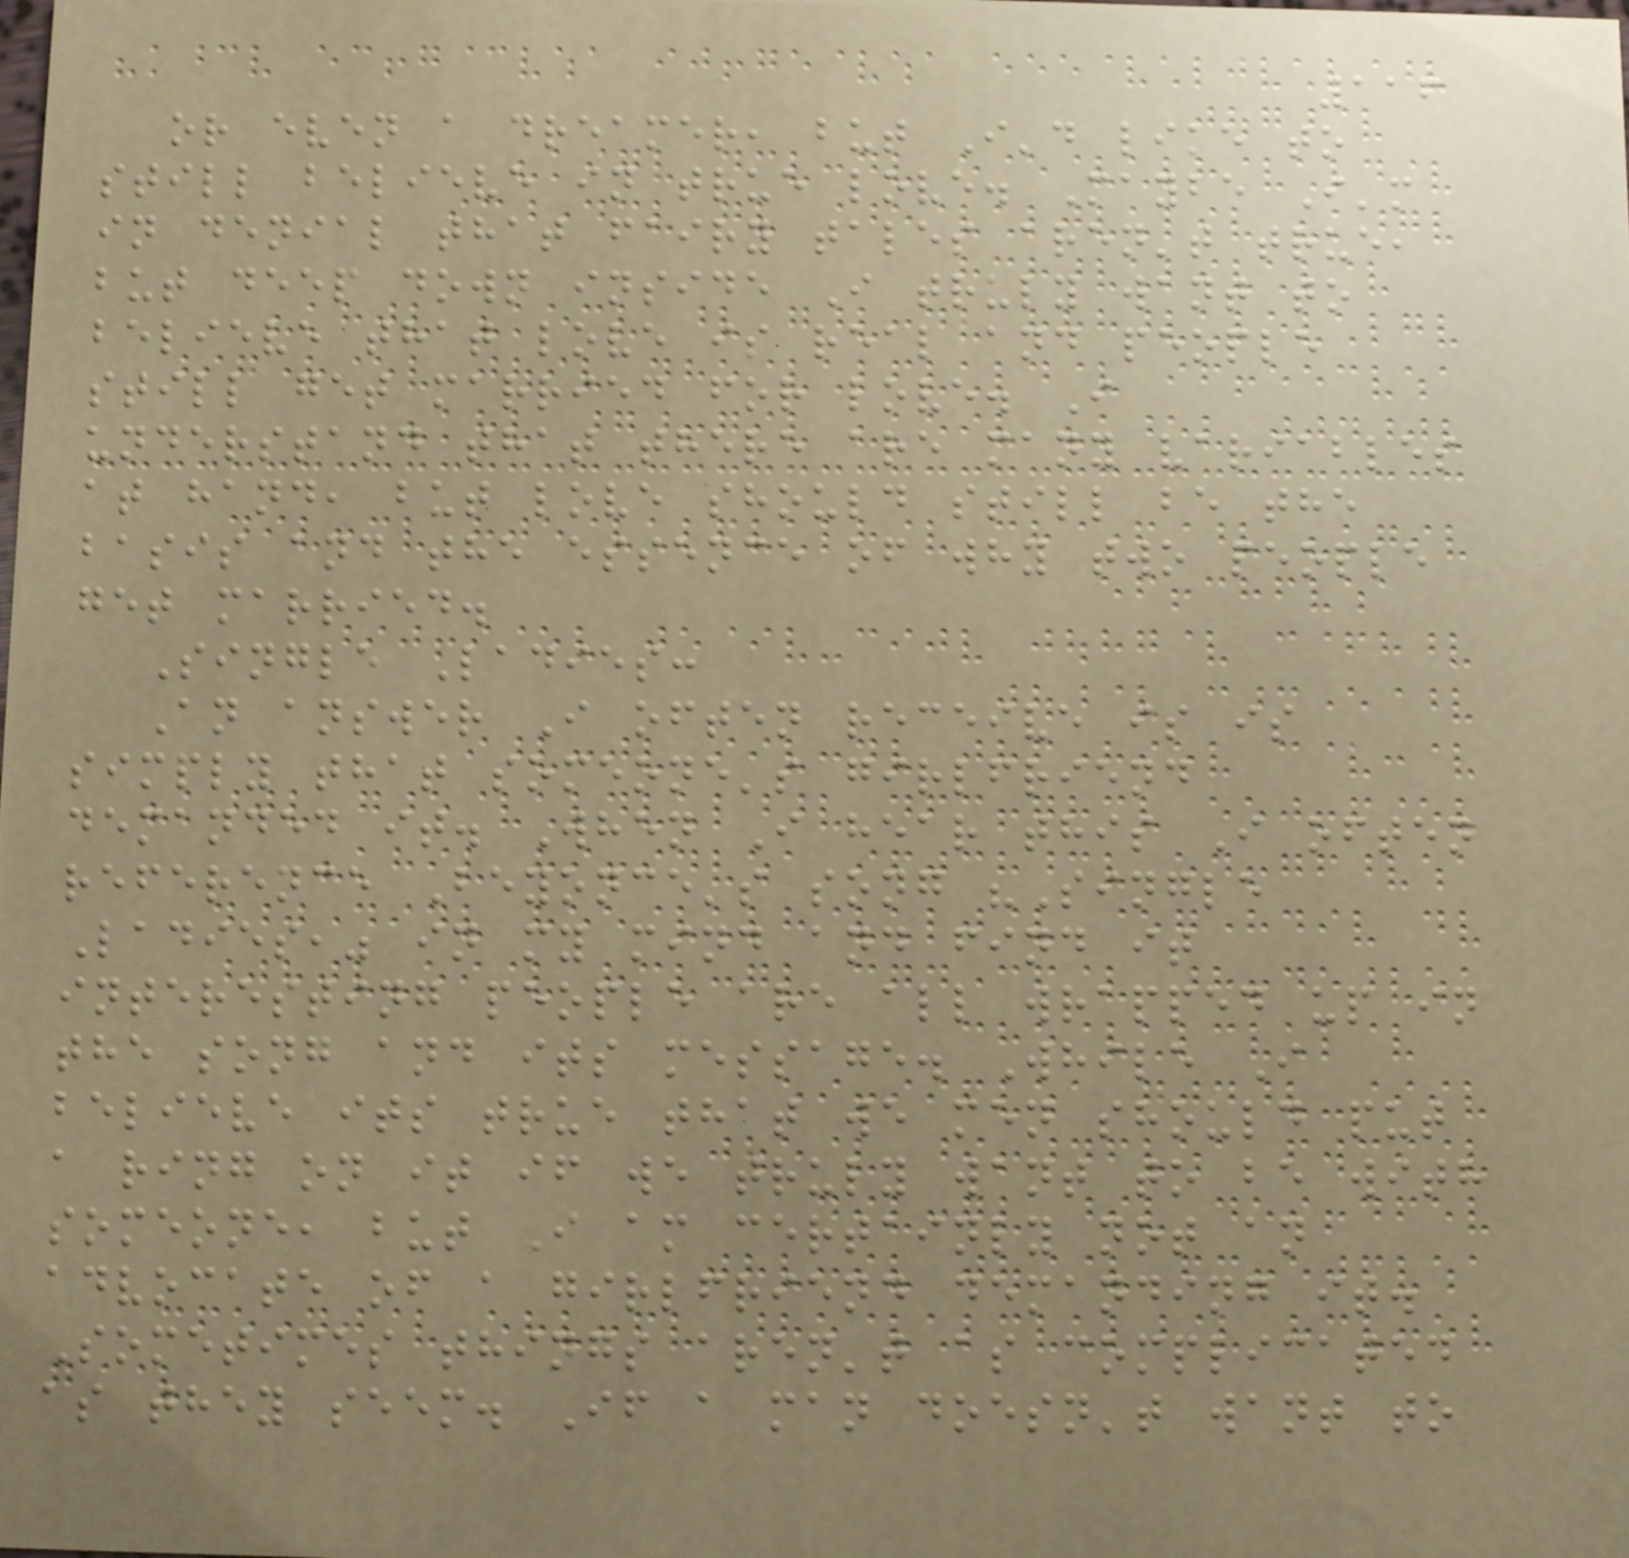116
or even a dreamer, but I'd like to
still believe in true love. Maybe I'm
in denial that fairy tales aren't true,
but deep down inside I truly want to
believe that love is real and people
still get married for love. I
understand that there are many variables
at hand, but love should still be the
basis and the essence of why two people
get married.
Single Ladies:
An answer I often receive is is
simply that someone's girlfriend
demanded it. When I hear this I often
reference Beyonce's song "Single
Ladies," in my mind and find it
interesting people are all wrapped up in
the song and its message. While I
believe its true that we men should put
a ring on it if we truly want to be with
someone, but I am certainly not an
advocate of a girlfriend demanding it.
Sometimes things aren't as complicated
as they seem. If a man doesn't want to
